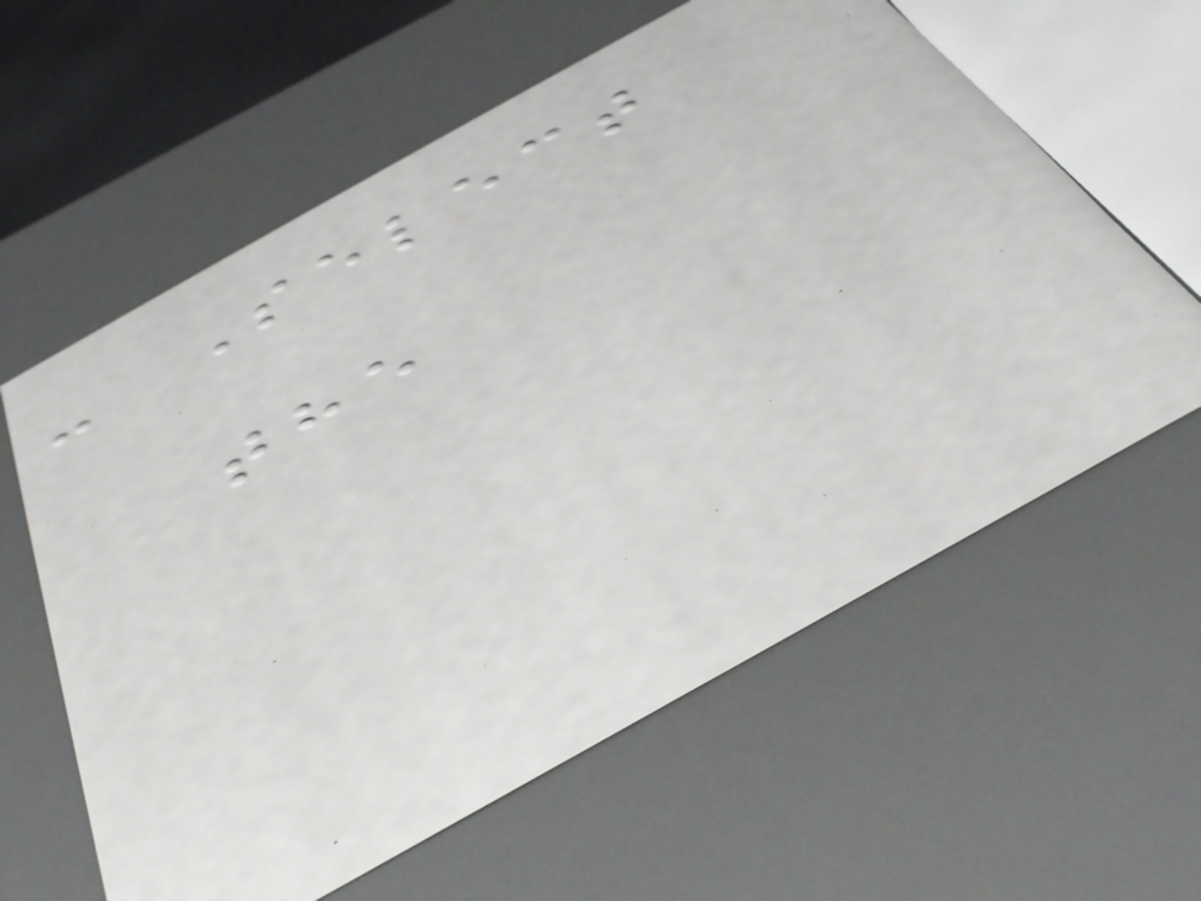- Select
the
